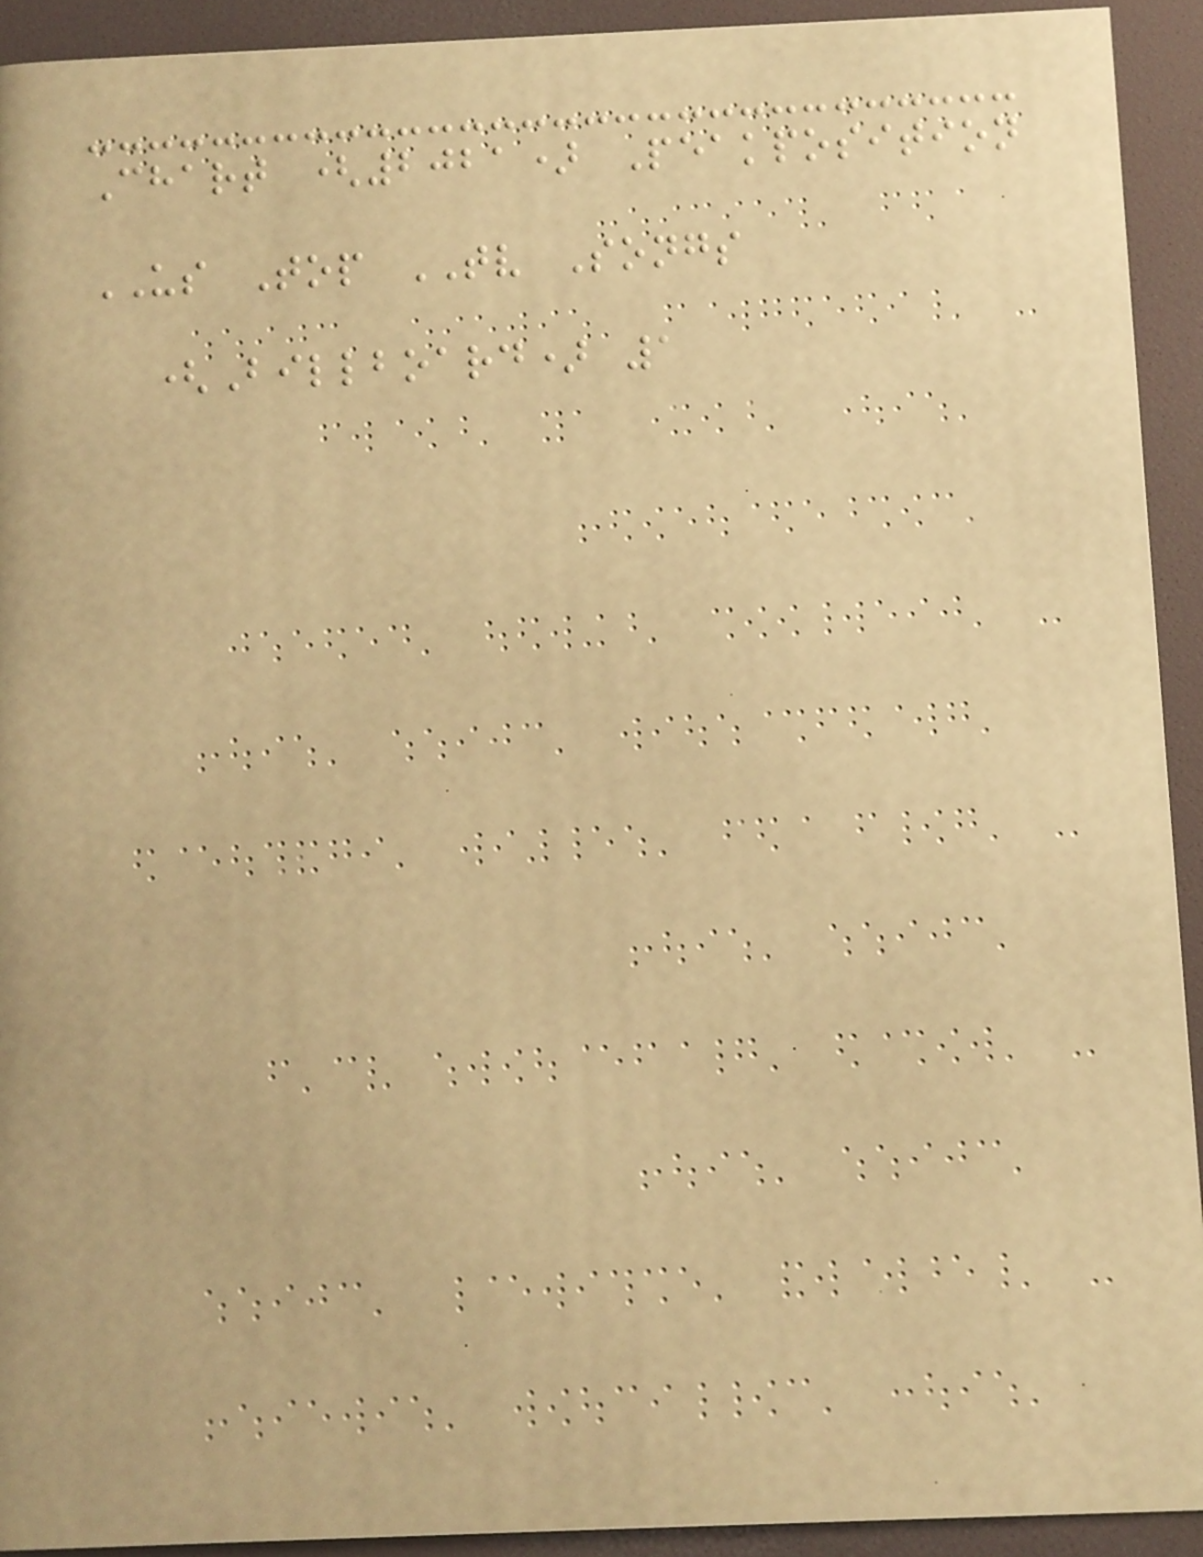Chart (2021) Peakposition
US Top TV Songs
(Billboard) 1
